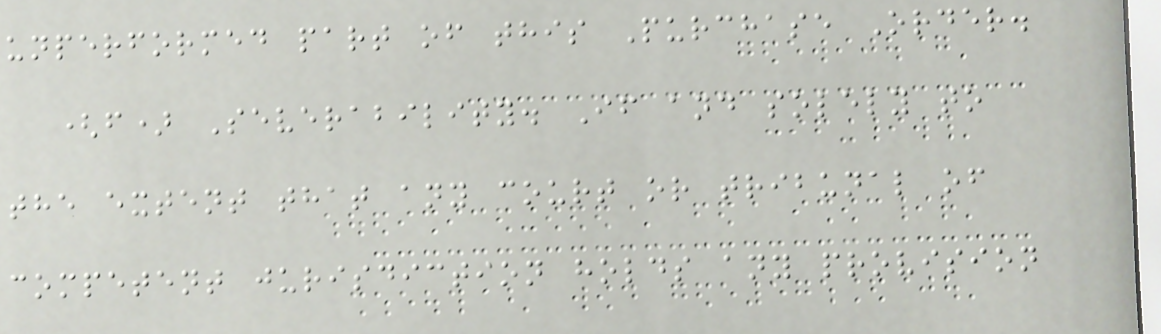unperformed part of this Purchase Order.
(f) Severability. If and solely to
the extent that any court or tribunal of
competent jurisdiction holds any provision
